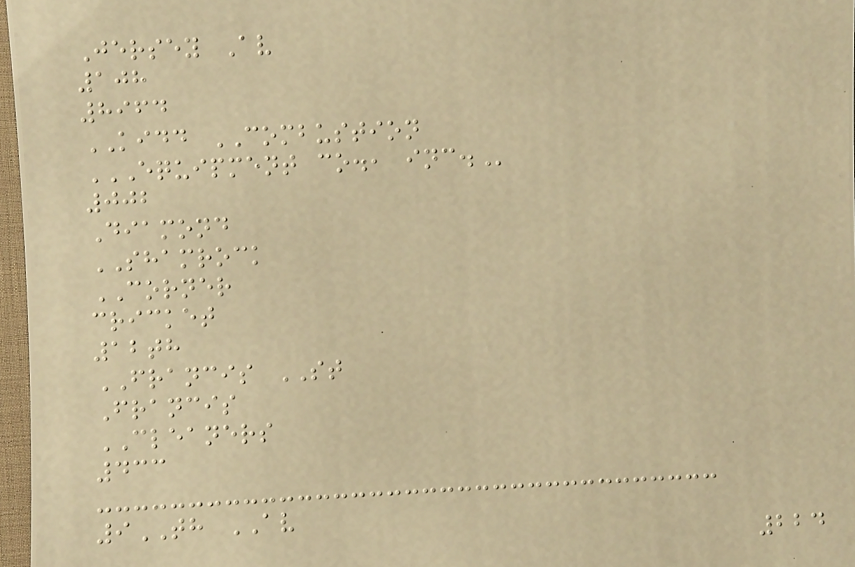Jersey Av
108
8964
KIDD COMBUSTION
EQUIPMENT CO., INC.
002
Diamond
SHAMROCK
CORNER
cricket
12th
FRANCIS ST
Francis
CLEANERS
433
9TH AV
224
